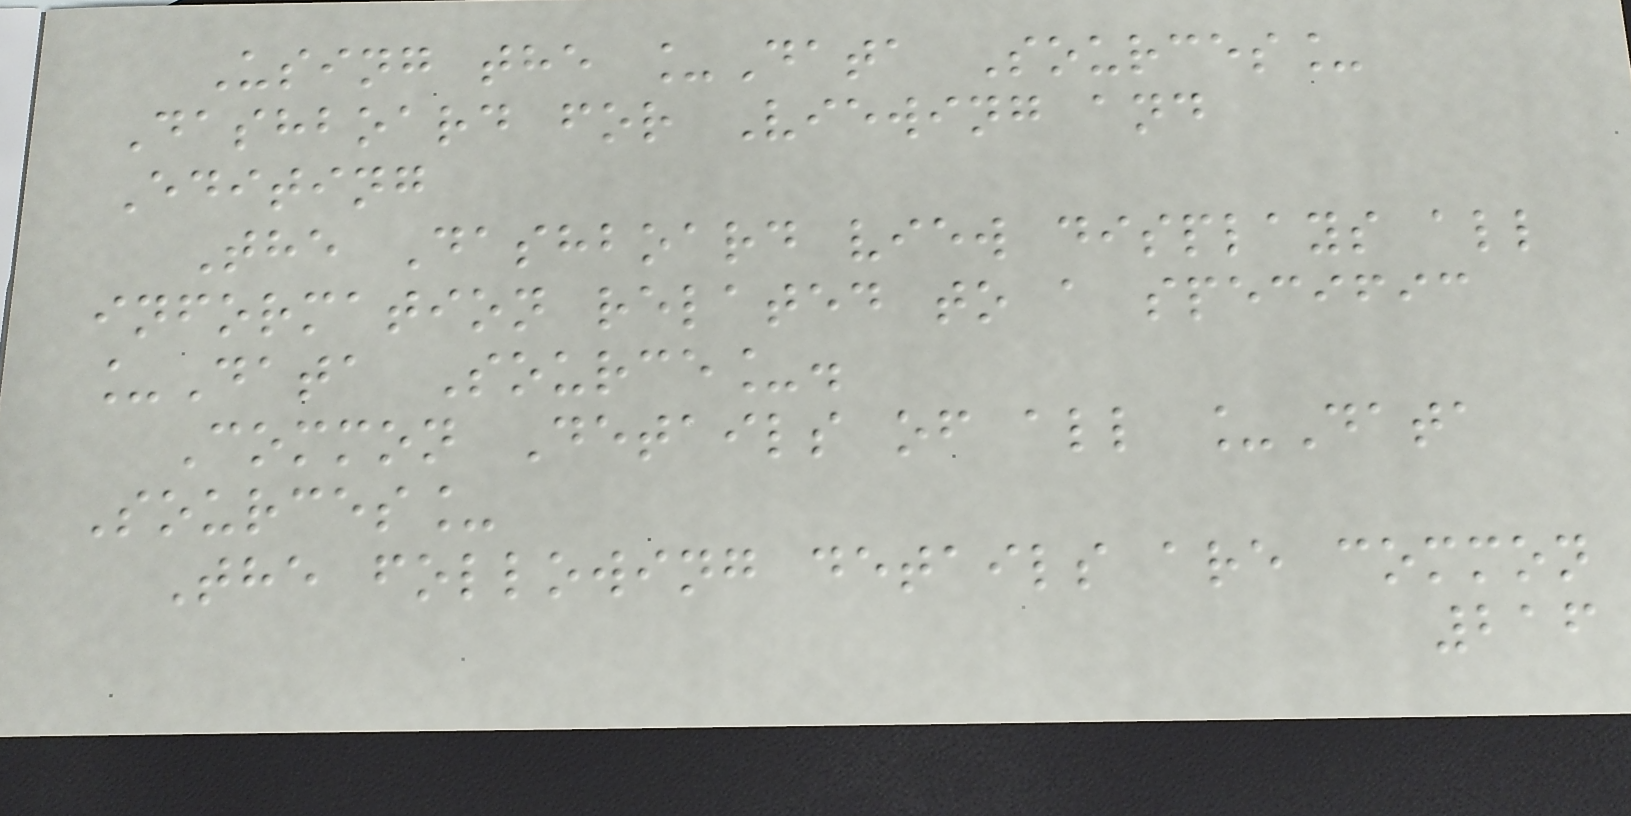Using the _Data Sources_
Dashboard for Viewing and
Editing
The Dashboard view displays all
information related to a specific
_Data Source_.
Common Details of all _Data
Sources_
The following details are common
216
